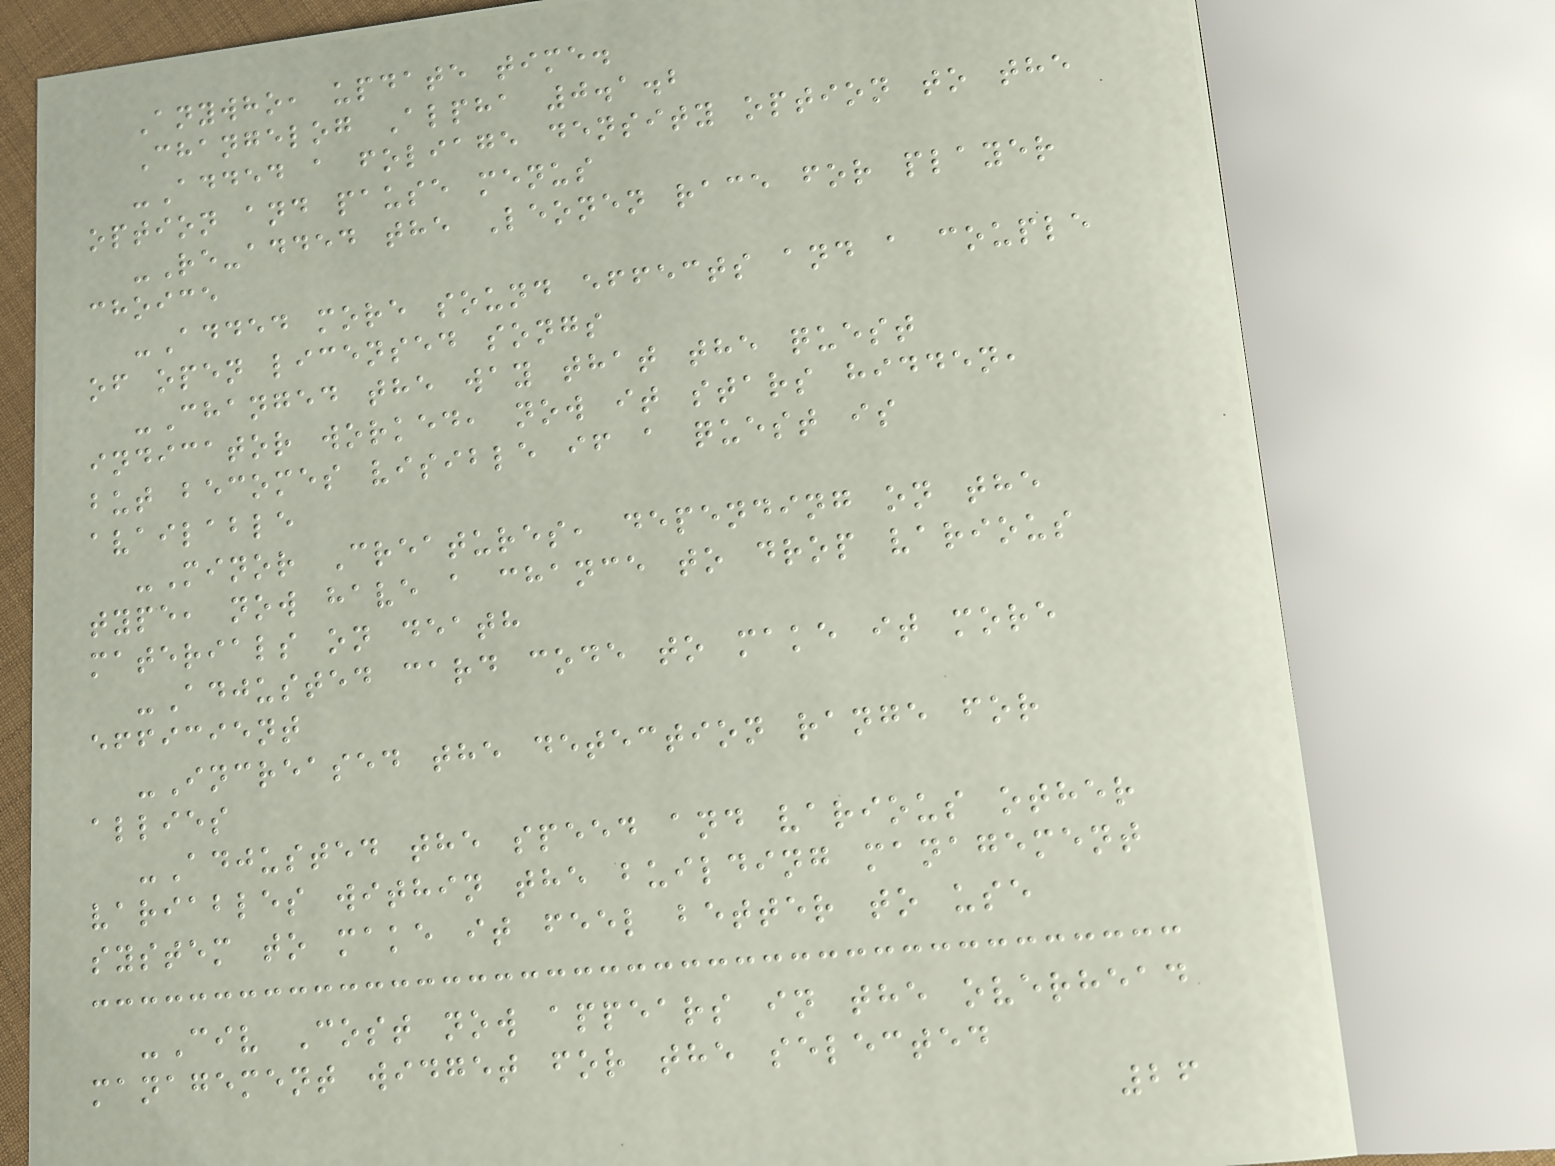Anywho, update time.
Changelog Alpha 0.1.2
-Added a foliage density option to the
option and pause menus
-Re-added the Leonen race for player
choice
-Added more sound effects and a couple
of open licensed songs
-Changed the way that the quest
indicator worked, now it stars hidden,
but becomes visible if a quest is
available
-Minor Creatures, depending on the
type, now have a chance to drop various
materials on death
-Adjusted card code to make it more
efficient
-Increased the detection range for
allies
-Adjusted the speed and various other
variables within the building management
system to make it feel better to use
-Civ Cost now appears in the overhead
management widget for the selected
26
